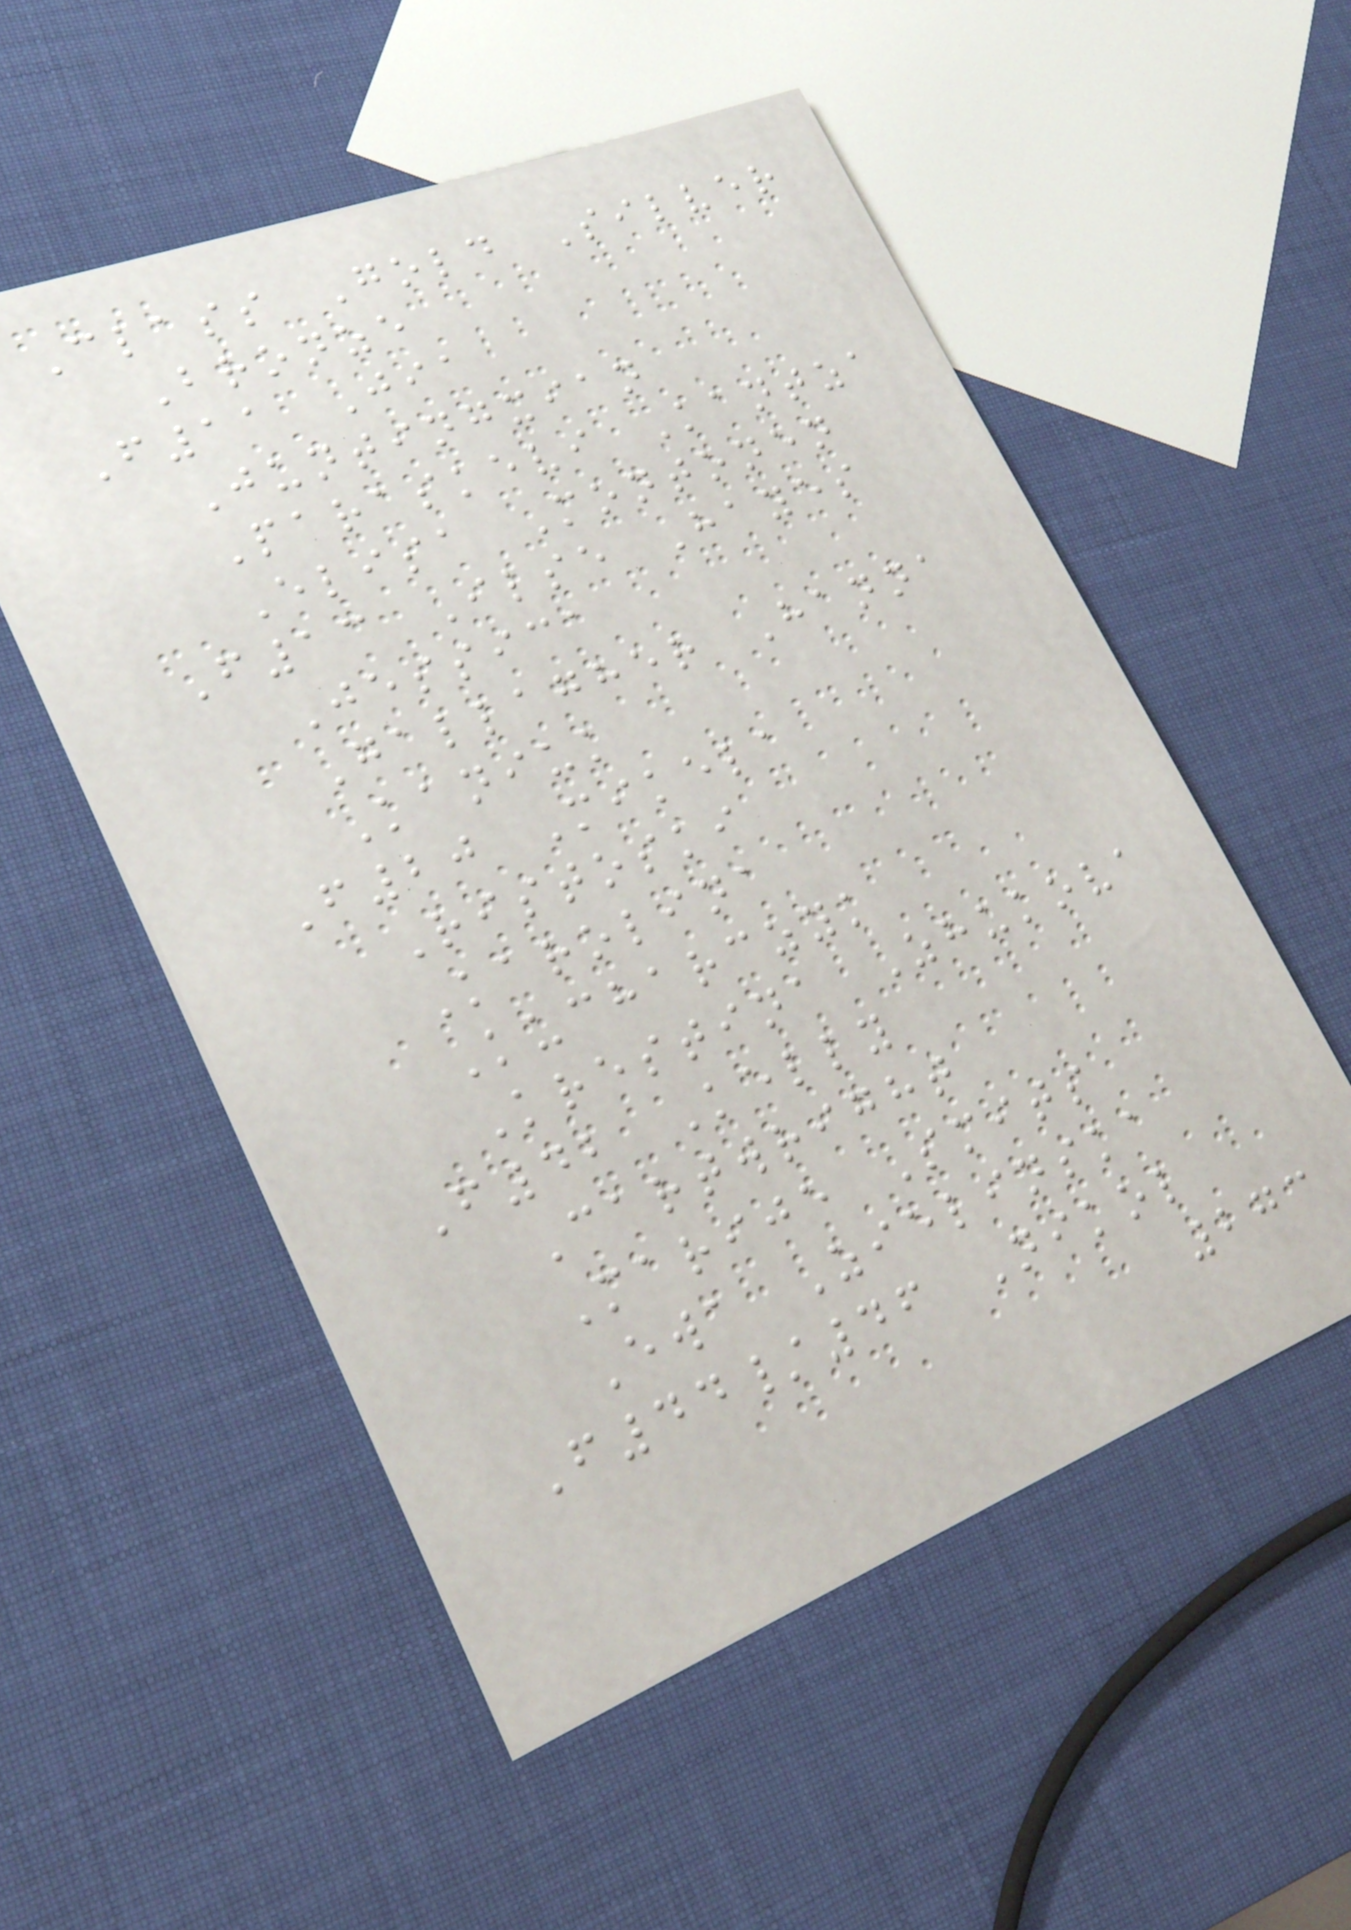Class Gold Silver
Bronze
F11 Jia
Juntingxian
Paraskevi Kantza
Elisa Montonen
F13 Ilse Hayes
Jessica
Gallagher Hanna
Kaniuk
F20 Mikela
Ristoski
Karolina
Kucharczyk
Krestina Zhukova
F42 Kelly
Cartwright
Marije Smits
Ewa Zielinska
F44/46 Nikol
273
